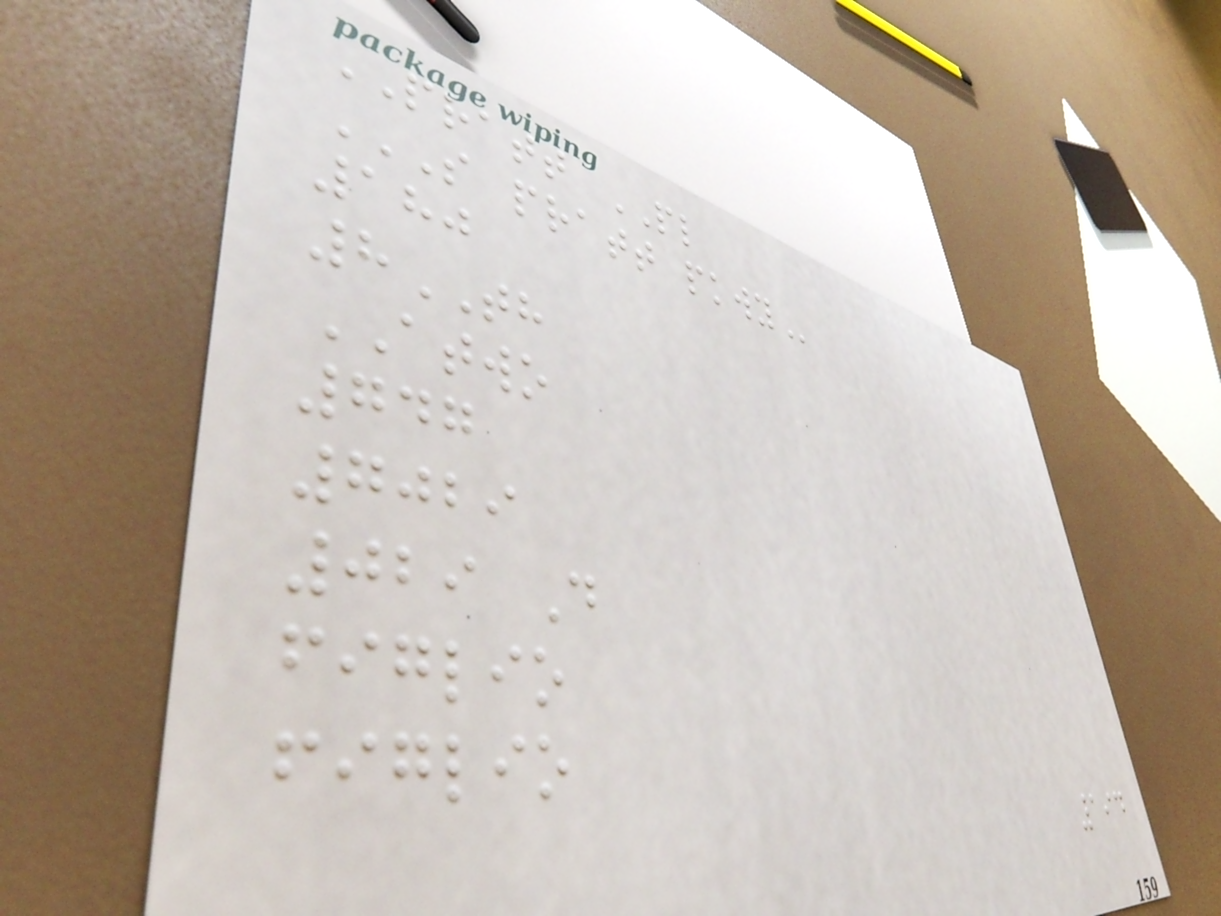PRATT PL
S PRATT PKWY
180
8TH
ATWO
747
7029
029 D
figlio
figlio
194
